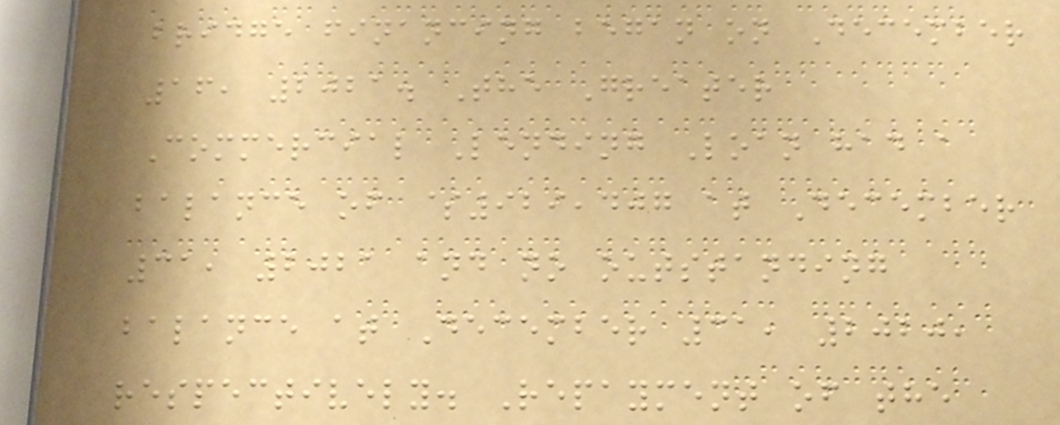bridge financing began on December
16, 2021. The Greater
Commercial Lending Loan had a
balance of $929,407 at December
31, 2021 and no outstanding
balance at December 31, 2020,
respectively. Repayment of the
